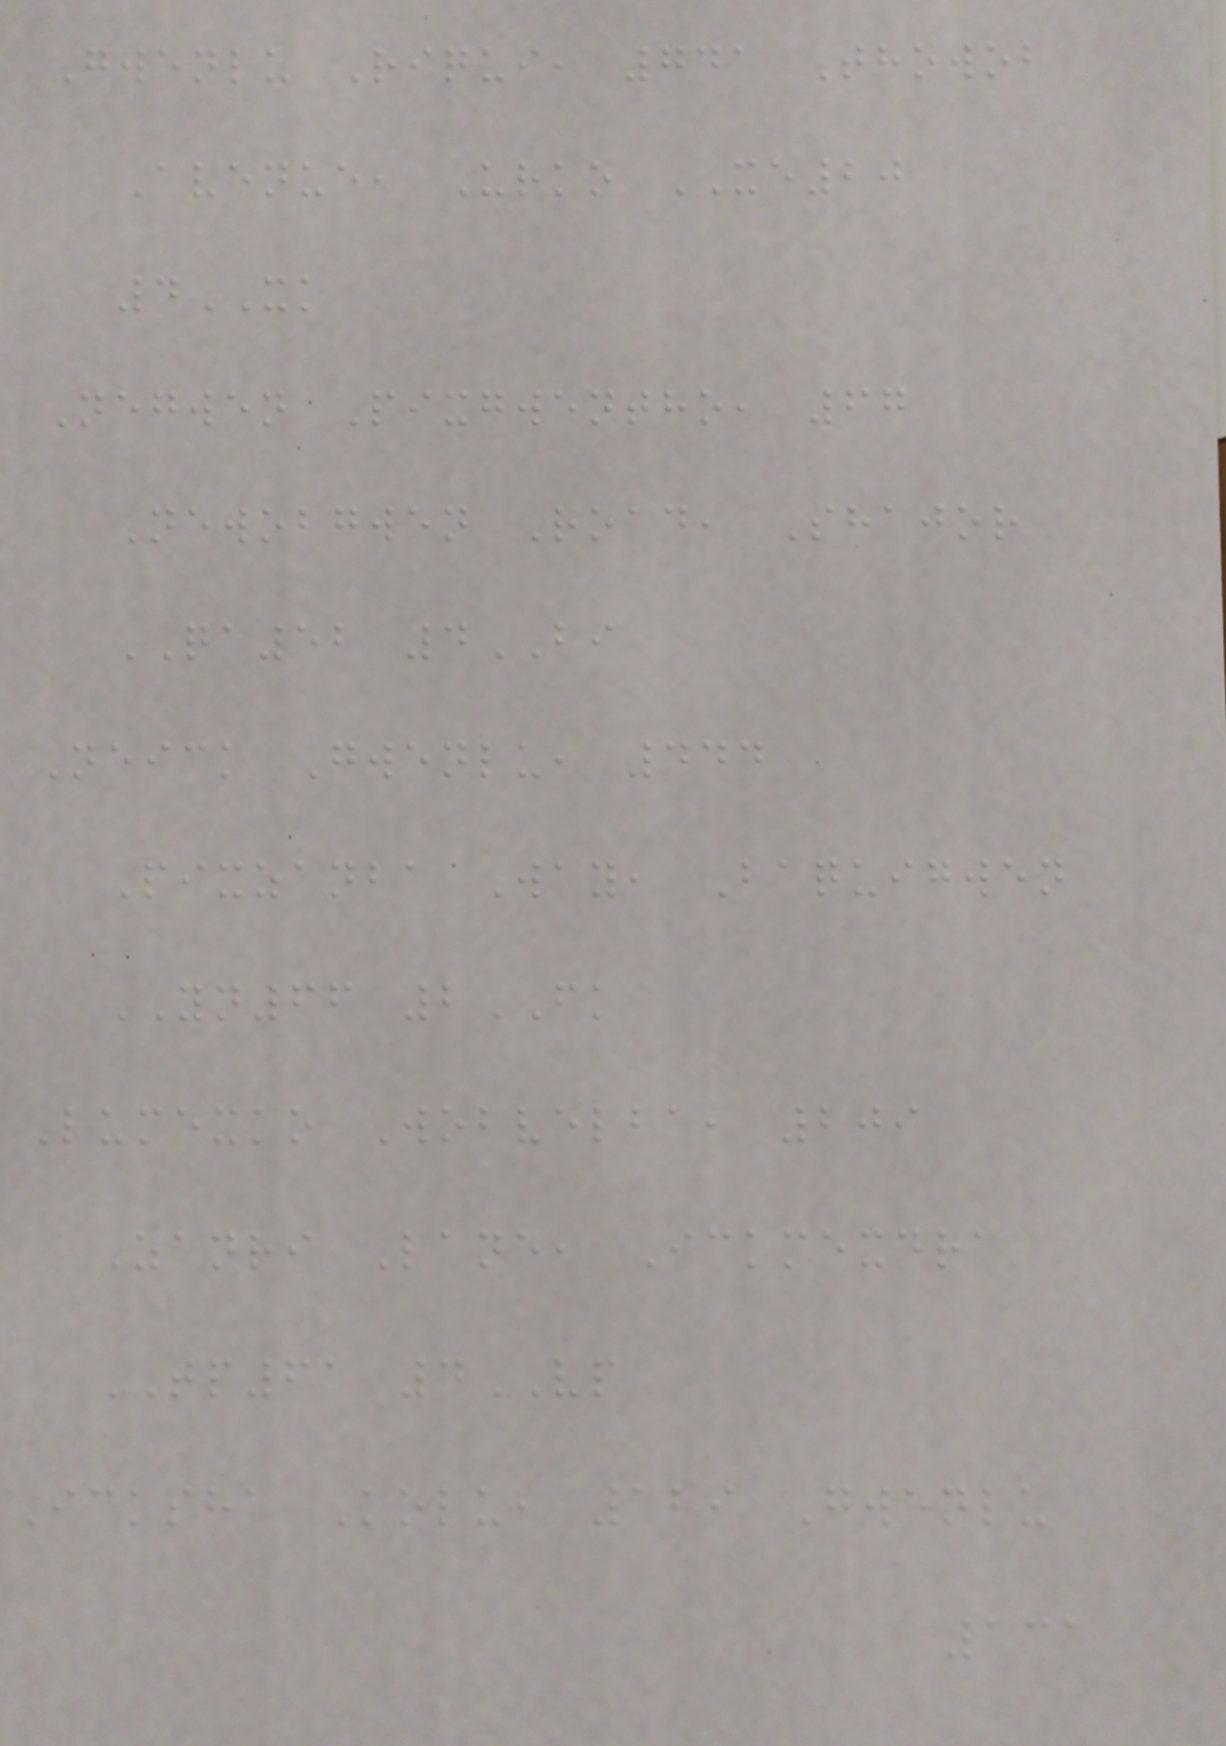Gwenlu Riqui, 741 Thowob
Avenue, Urko XE20
4XK
Negwen Pixgwentho, 67
Newobgwen Road, Shajor
QA52 4BI
Neick Gwenlu, 444
Pixzanba Way, Baquigwen
YN66 2FK
Lumexko Wobvelba, 209
Zanri Lane, Ickmexdra
TP61 4VP
Icksha Kolu, 129 Gwenlu
131
